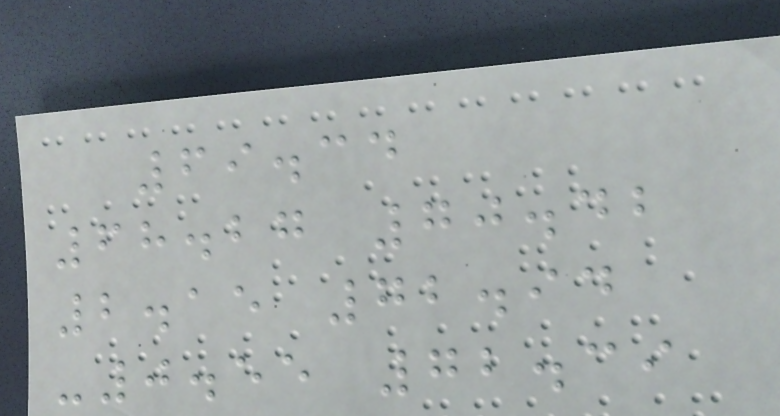69.34
68.27 70.42
2.15 72.94
-0.55 72.39
